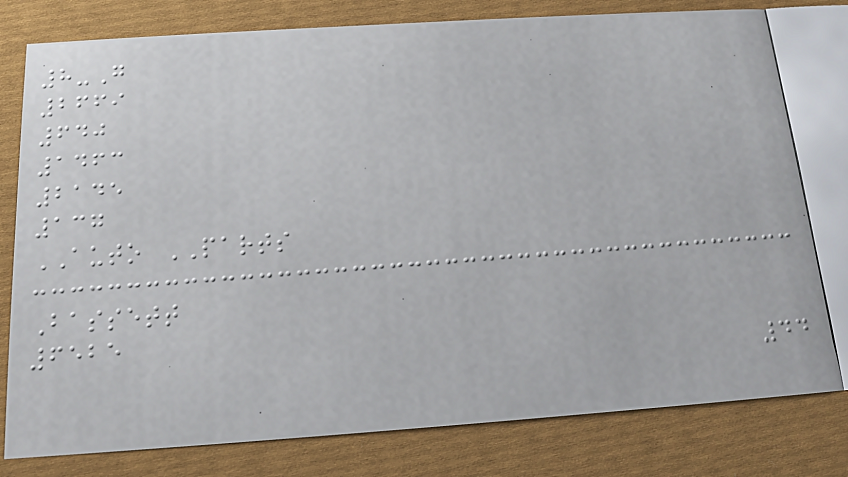8-G
2669
640
1463
2145
137
AUTO PARTS
Bassett
6525
44
